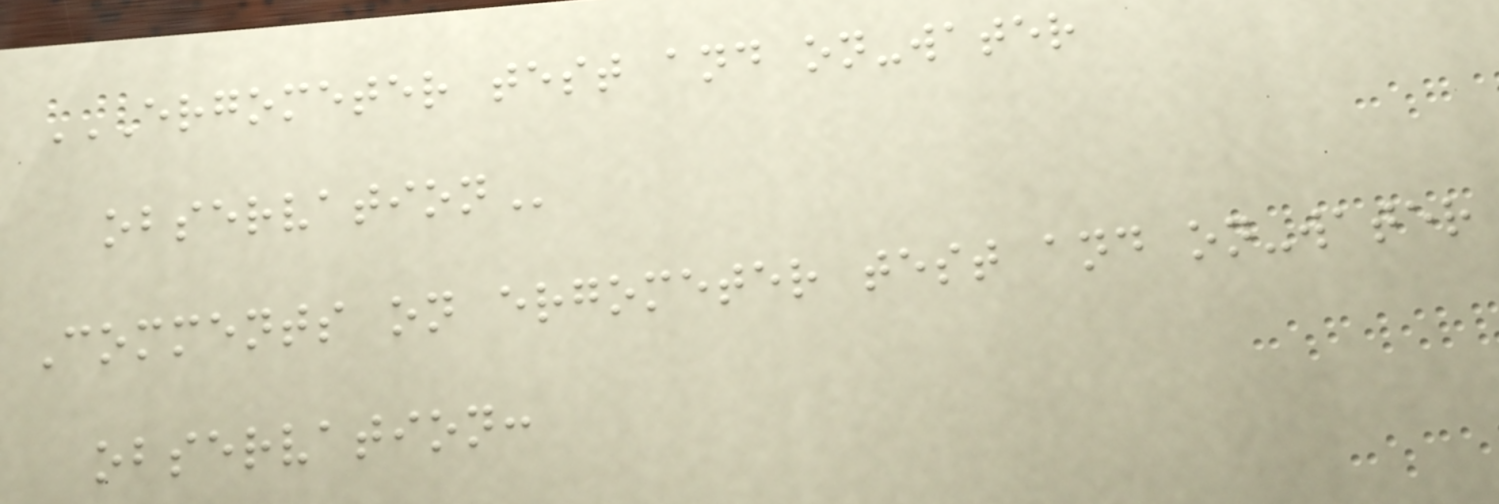ERGOMETER TEST AND ON-WATER
OBSERVATION
Comments on ergometer test and on-water
observation:
